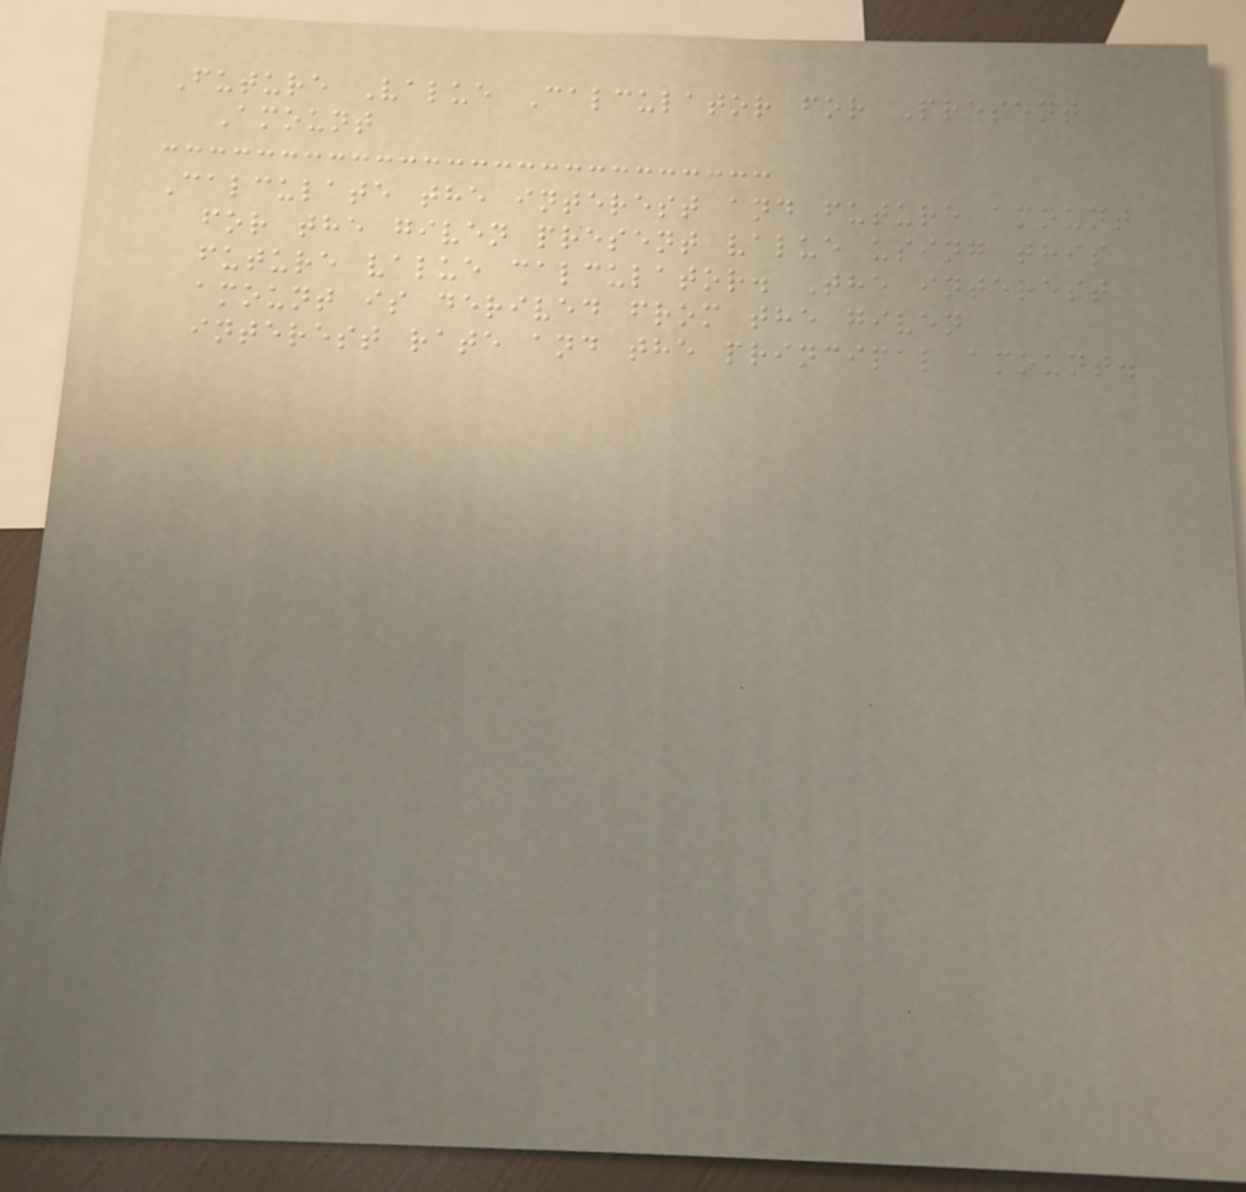Future Value Calculator for Present
Amount
Calculate the interest and future amount
for the given present value using this
future value calculator. The interest
amount is derived from the given
interest rate and the principal amount.
